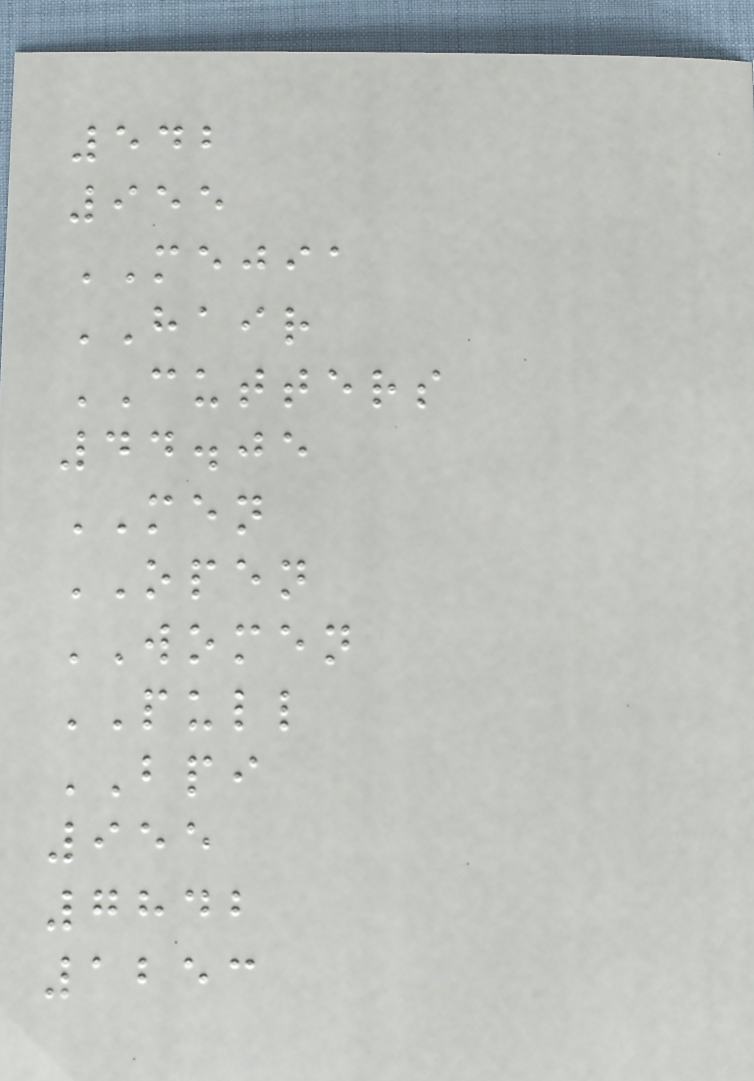542
955
MEJIA
HAIR
CUTTERS
44.05
MEN
OPEN
WOMEN
PULL
BPI
955
7842
1253
